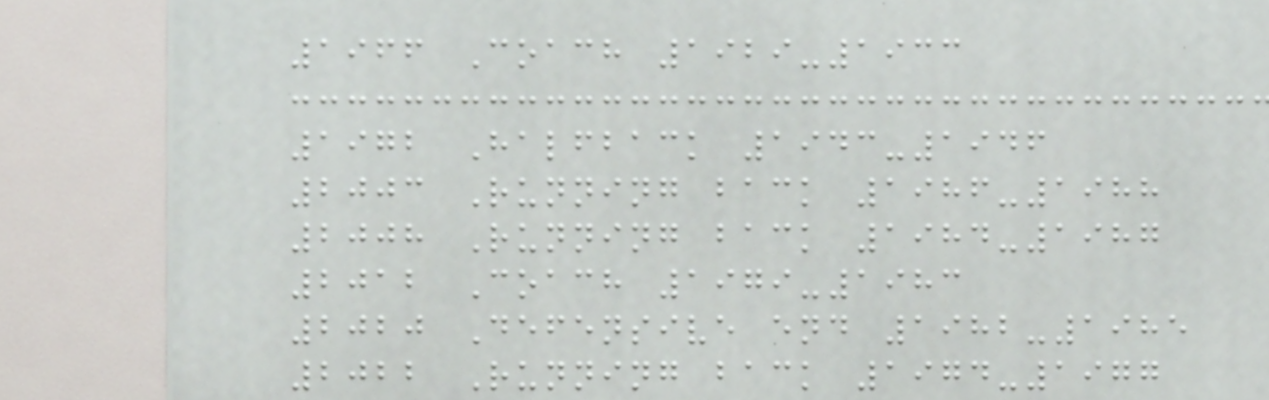1966 Coach 1929-1933
1972 Halfback 1943-1946
2003 Running back 1986-1988
2008 Running back 1984-1987
2012 Coach 1979-1983
2020 Defensive end 1982-1985
2022 Running back 1974-1977
